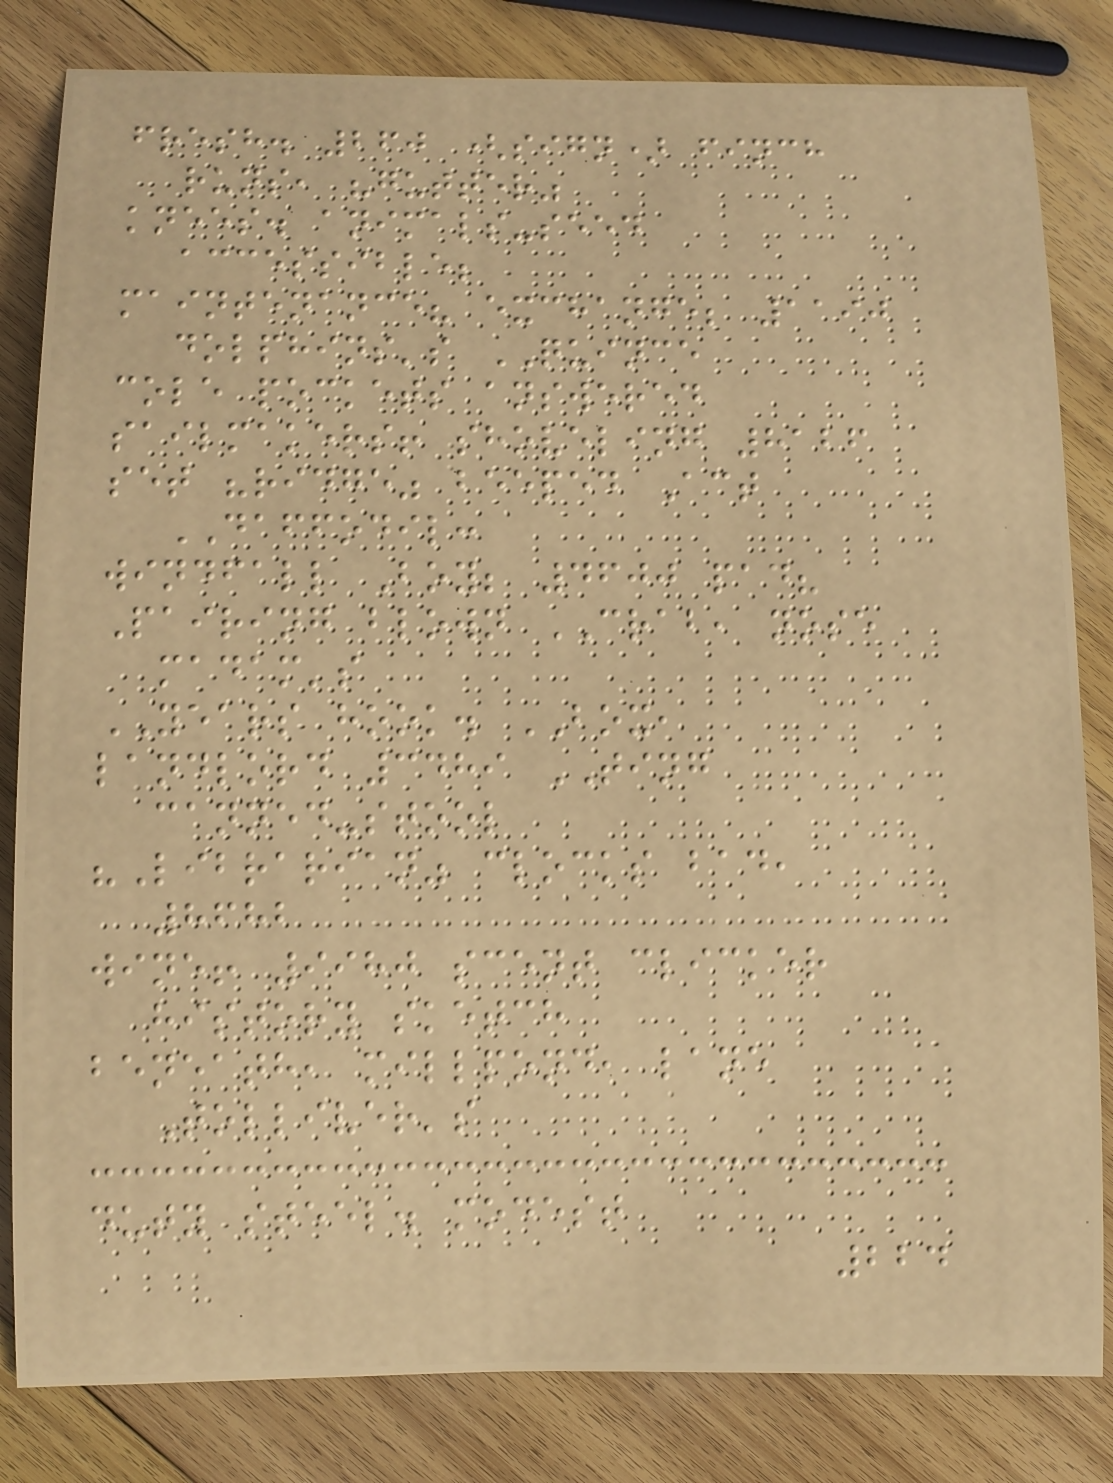fresh. 260 (sign) finch
runs, "gutter"
knees. animals-seed
accessible;
maintenance? exchange; 1190
dolphins's QUINCE
cole pockets answered
sailmakers! shoveling 8126
set "ridge" beeped Act
DAFFODIL:
windfall Boy; 4600 pad?
Pairing blown CRAB, nose
madam's
YEARS hook. BOX,
landlord 3489 TING
canned-stool
"Librarian" clocks bad,
8682
wine! 9980 scent clicker
history sketch
beneath, millpond, lane
Tolliver's
duty steel. modest
224
